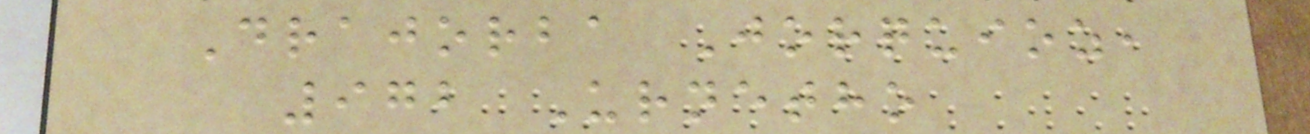Drajorba Jorquioz,
972 Urnetho
